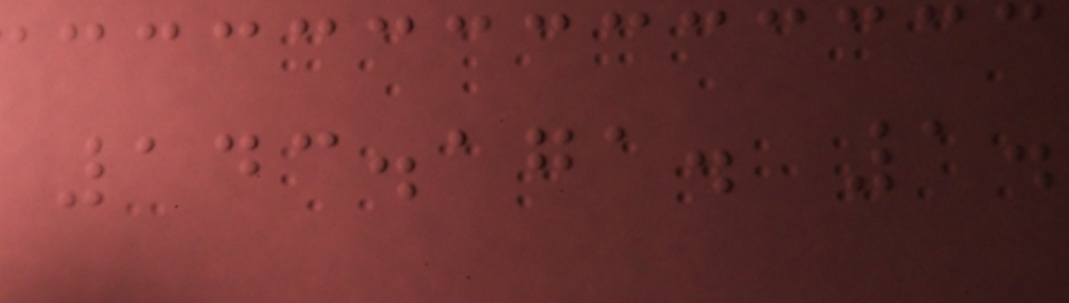143.171. 1.
